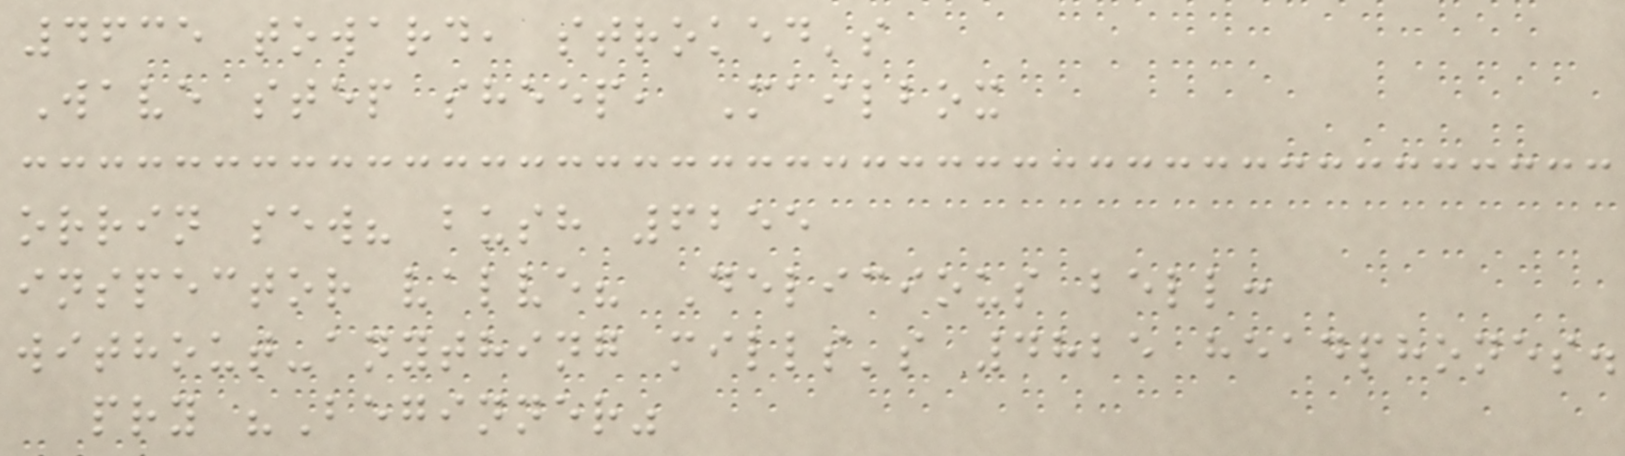4635 toward, stroked's
Wave step sheep, Mailbox
orrin sew? bush 6255
inspector valve? Delicious bell:
without-anything mills's 4825 headphones.
pry "Beginner"
